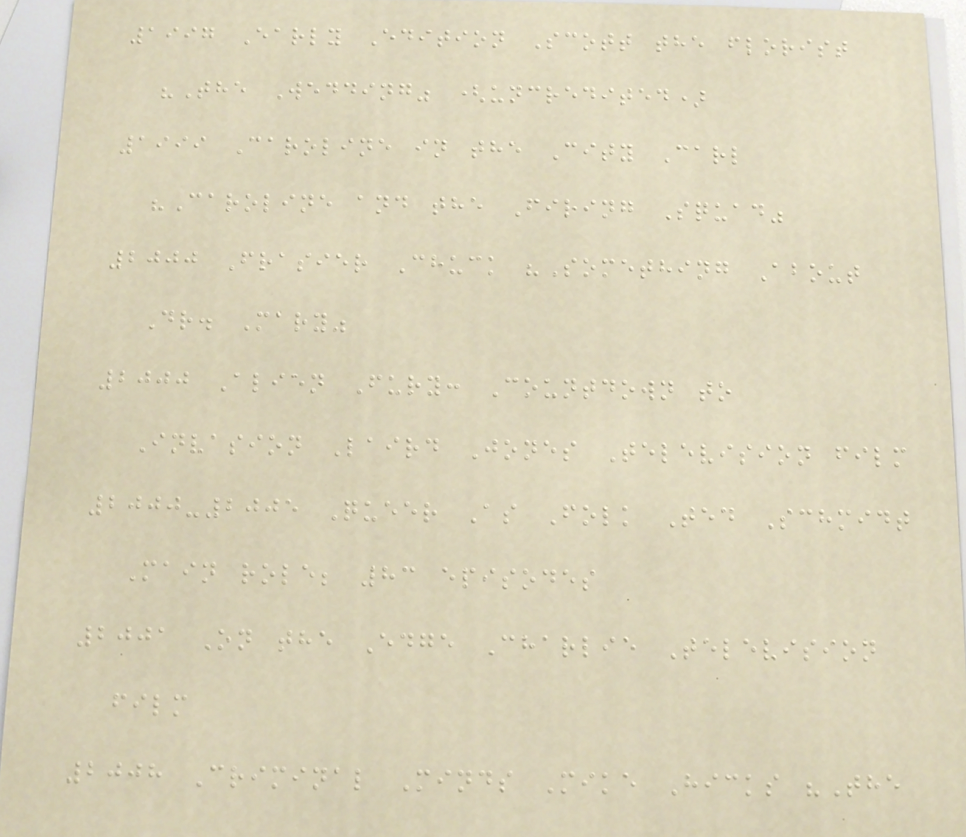1997 Early Edition Scott the florist
"The Wedding" (uncredited)
1999 Caroline in the City Carl
"Caroline and the Firing Squad"
2000 Frasier Chuck "Something About
Dr. Mary"
2000 Alien Fury: Countdown to
Invasion Laird Jones Television film
2000-2005 Queer As Folk Ted Schmidt
Main role; 83 episodes
2001 On the Edge Charlie Television
film
2008 Criminal Minds Mike Hicks "The
